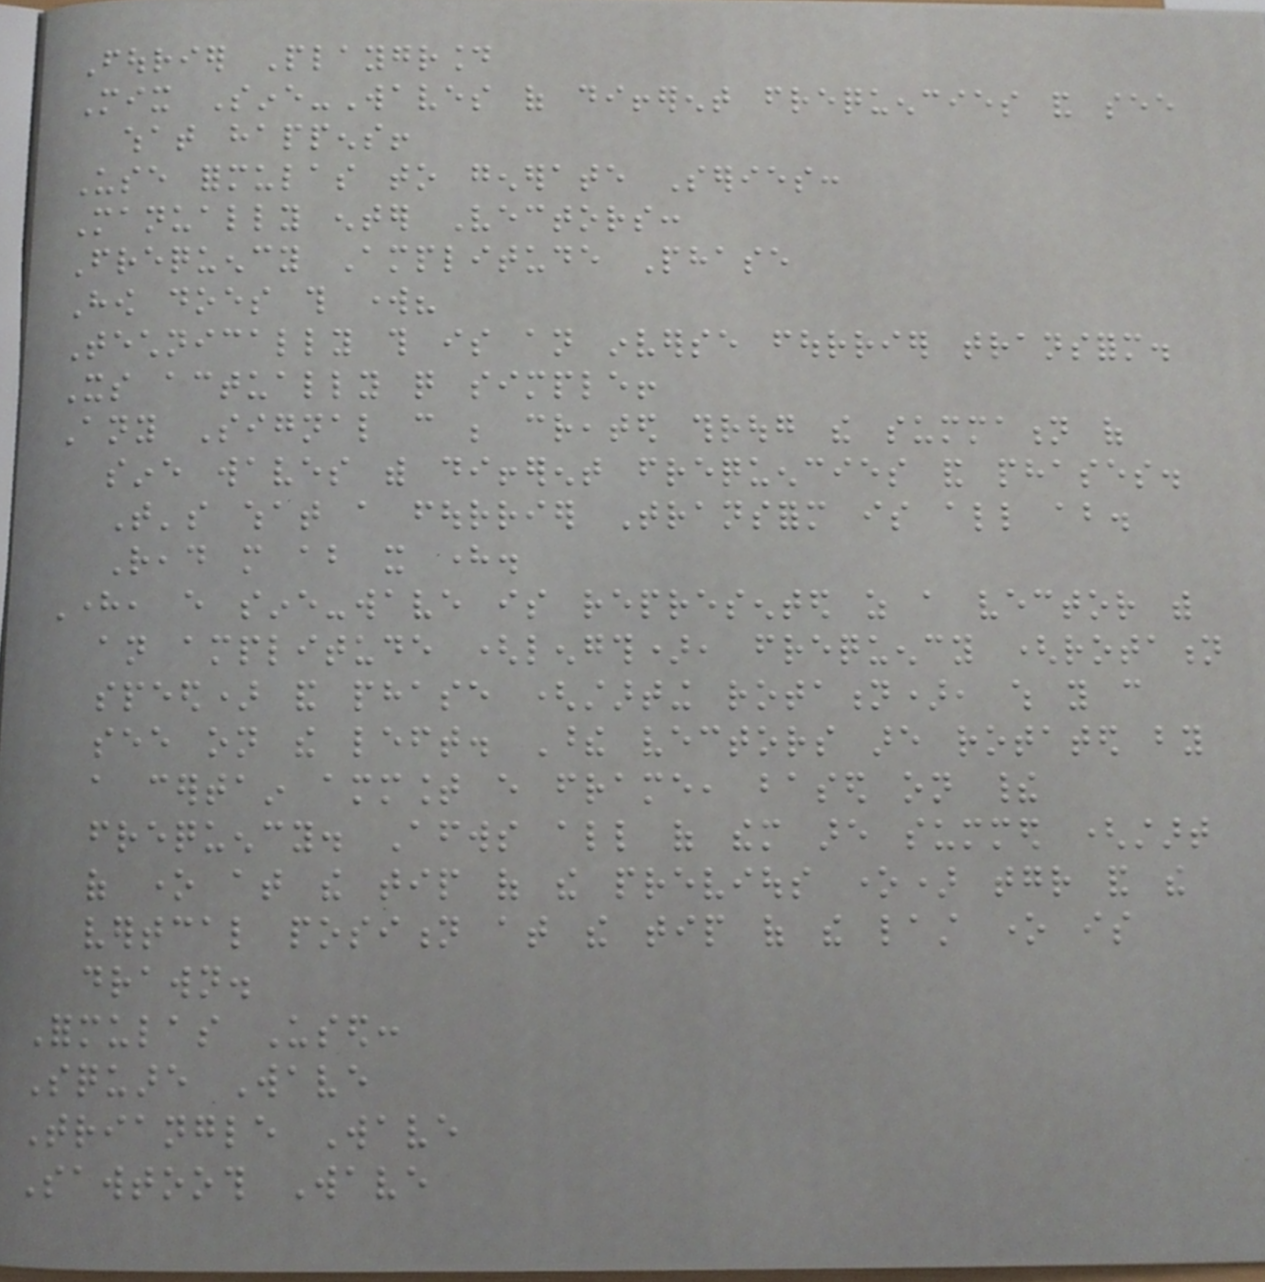Fourier Playground
Mix Sine-Waves of different frequencies and see
what happens!
Use formulas to generate Series:
Manually enter Vectors:
Frequency Amplitude Phase
How does this work?
Technically this is an inverse fourrier transform.
Its actually quite simple!
Any Signal can be created throug the summation of
sine waves with different frequencies and phases.
That's what a fourrier Transform is all about.
Read more about it here.
Here, every sine-wave is represented as a vector with
an amplitude (length), frequency (rotation
speed) and phase (starting rotation), which you can
see on the left. These vectors are rotated by
a certain ammount every frame, based on their
frequency. Afterwards all of them are summed (start
of one at the tip of the previous one) together and the
vertcal position at the tip of the last one is
drawn.
Formulas Used:
Square Wave
Triangle Wave
Sawtooth Wave
